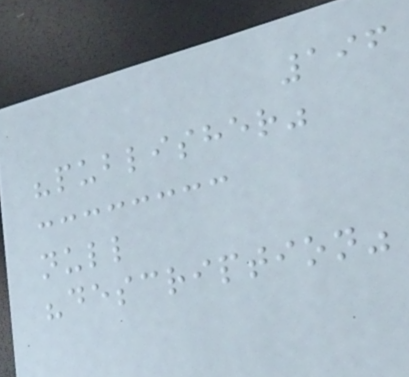196
"publisher"
null
"description"
